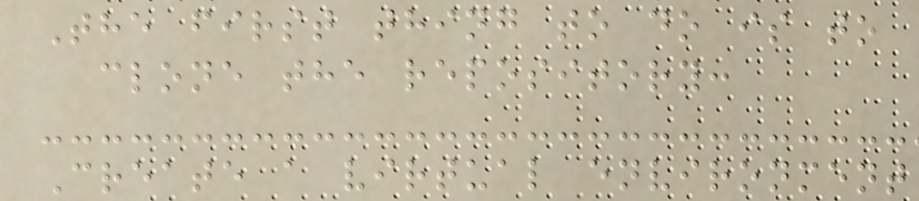The first thing to do is to
clone the repository:
Create a virtual environment
